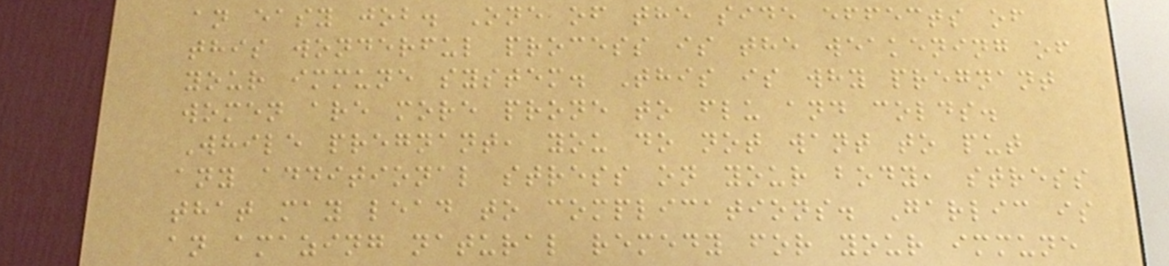an easy job. One of the side effects of
this wonderful process is the weakening of
your immune system. This is why pregnant
women are more prone to flu and colds.
While pregnant, you do not want to put
any additional stress on your body, stress
that may lead to complications. Garlic is
an amazing natural remedy for your immune
